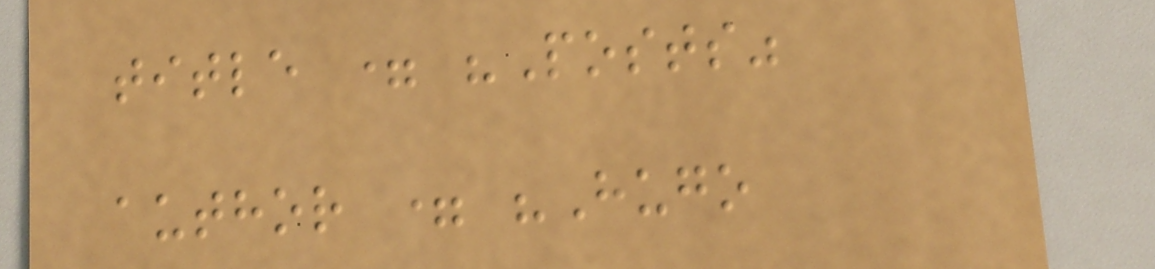title = "Posts"
author = "Hugo
